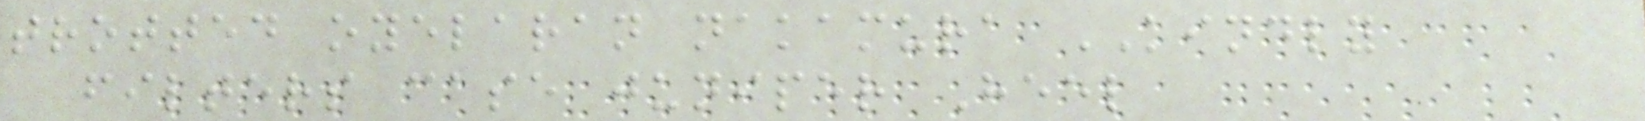trotted oyelaran nakamura KINDLY
filters case juniper Heel
